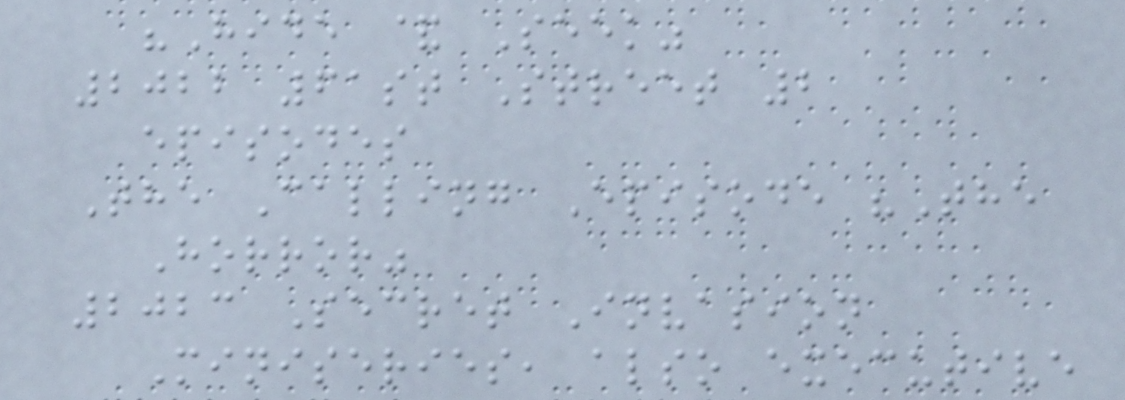"Hide & Seek"
2022 61st Street 2
episodes
The Calling Episode "The
Horror"
2023 Secret Invasion
Miniseries, also executive
